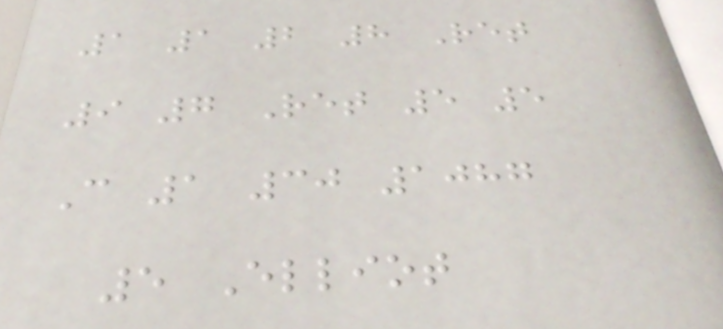1 1 2 8 Ret
9 7 Ret 5 5
C 1 30 1087
5 Elliot
